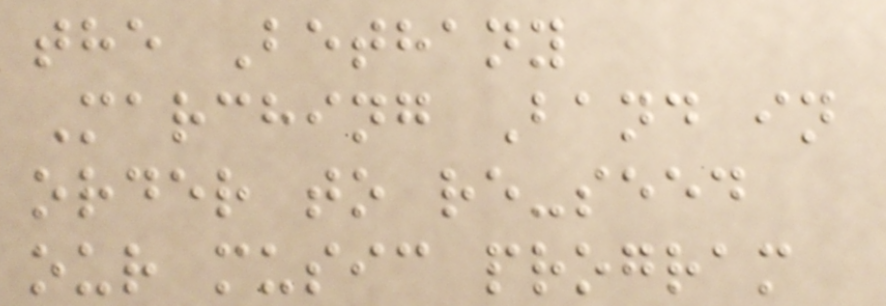the Bethany
Marching Band in
order to re-seed
our music program
